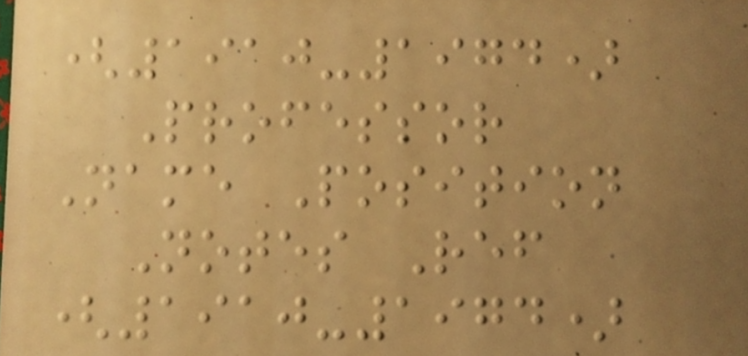(1910-1974)
Professor
Name Position
Notes Ref
(1910-1974)
